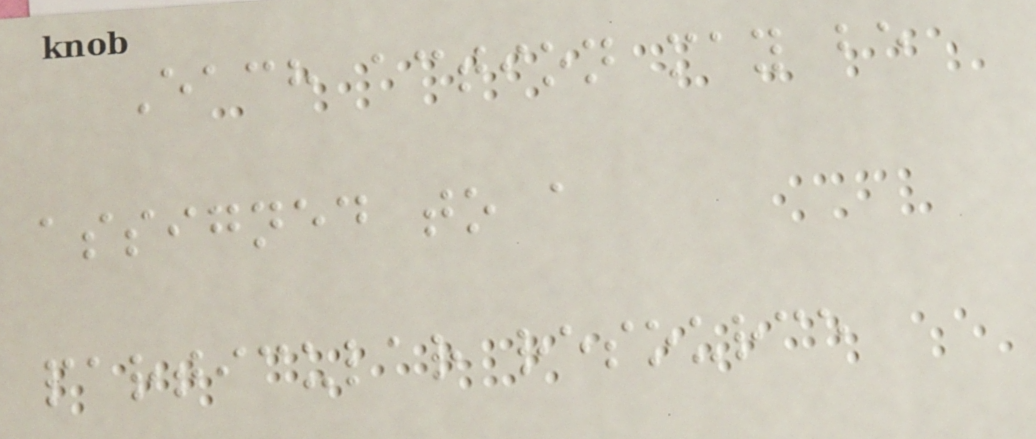Each action may be
assigned to a
particular resource
